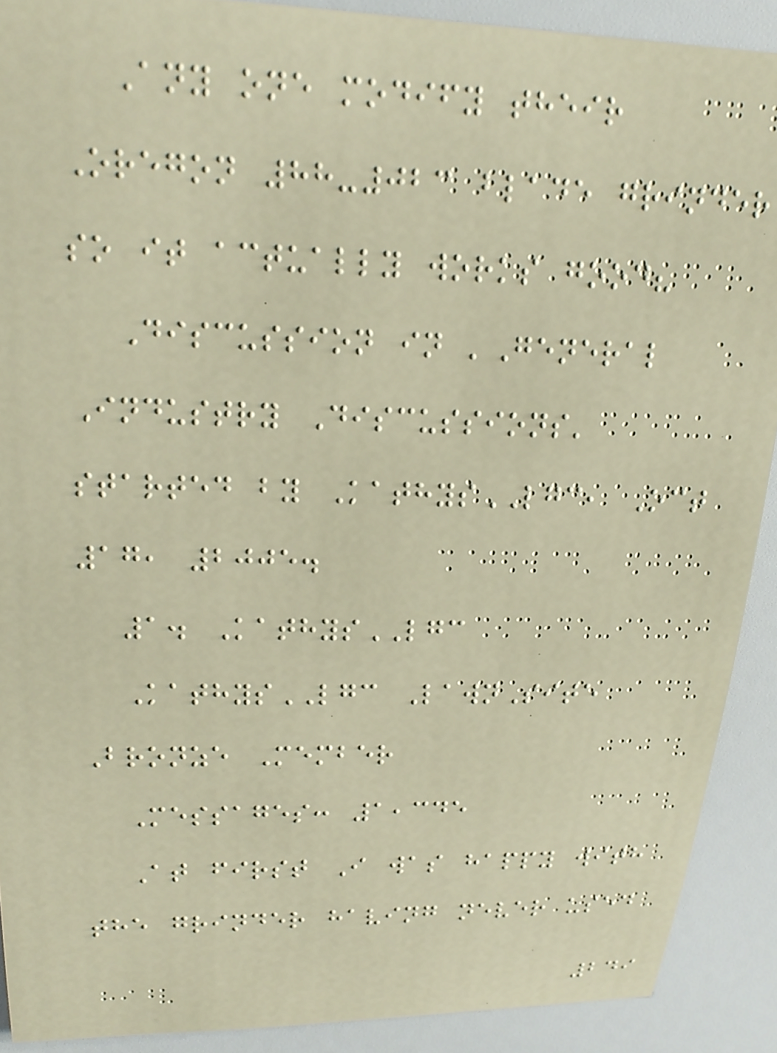Any one modify their
Oregon 88-023 blade grinder
so it actually works good?
Discussion in 'General
Industry Discussions'
started by KathysLGC, Oct
17, 2005.
1. KathysLGC
KathysLGC LawnSite
Bronze Member
Messages: 1,345
At first I was happy with
the grinder having never used
249
